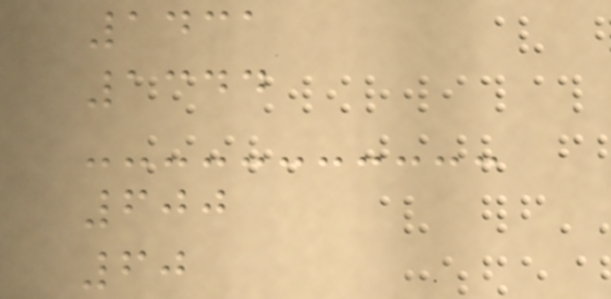1431
1344
600
60
